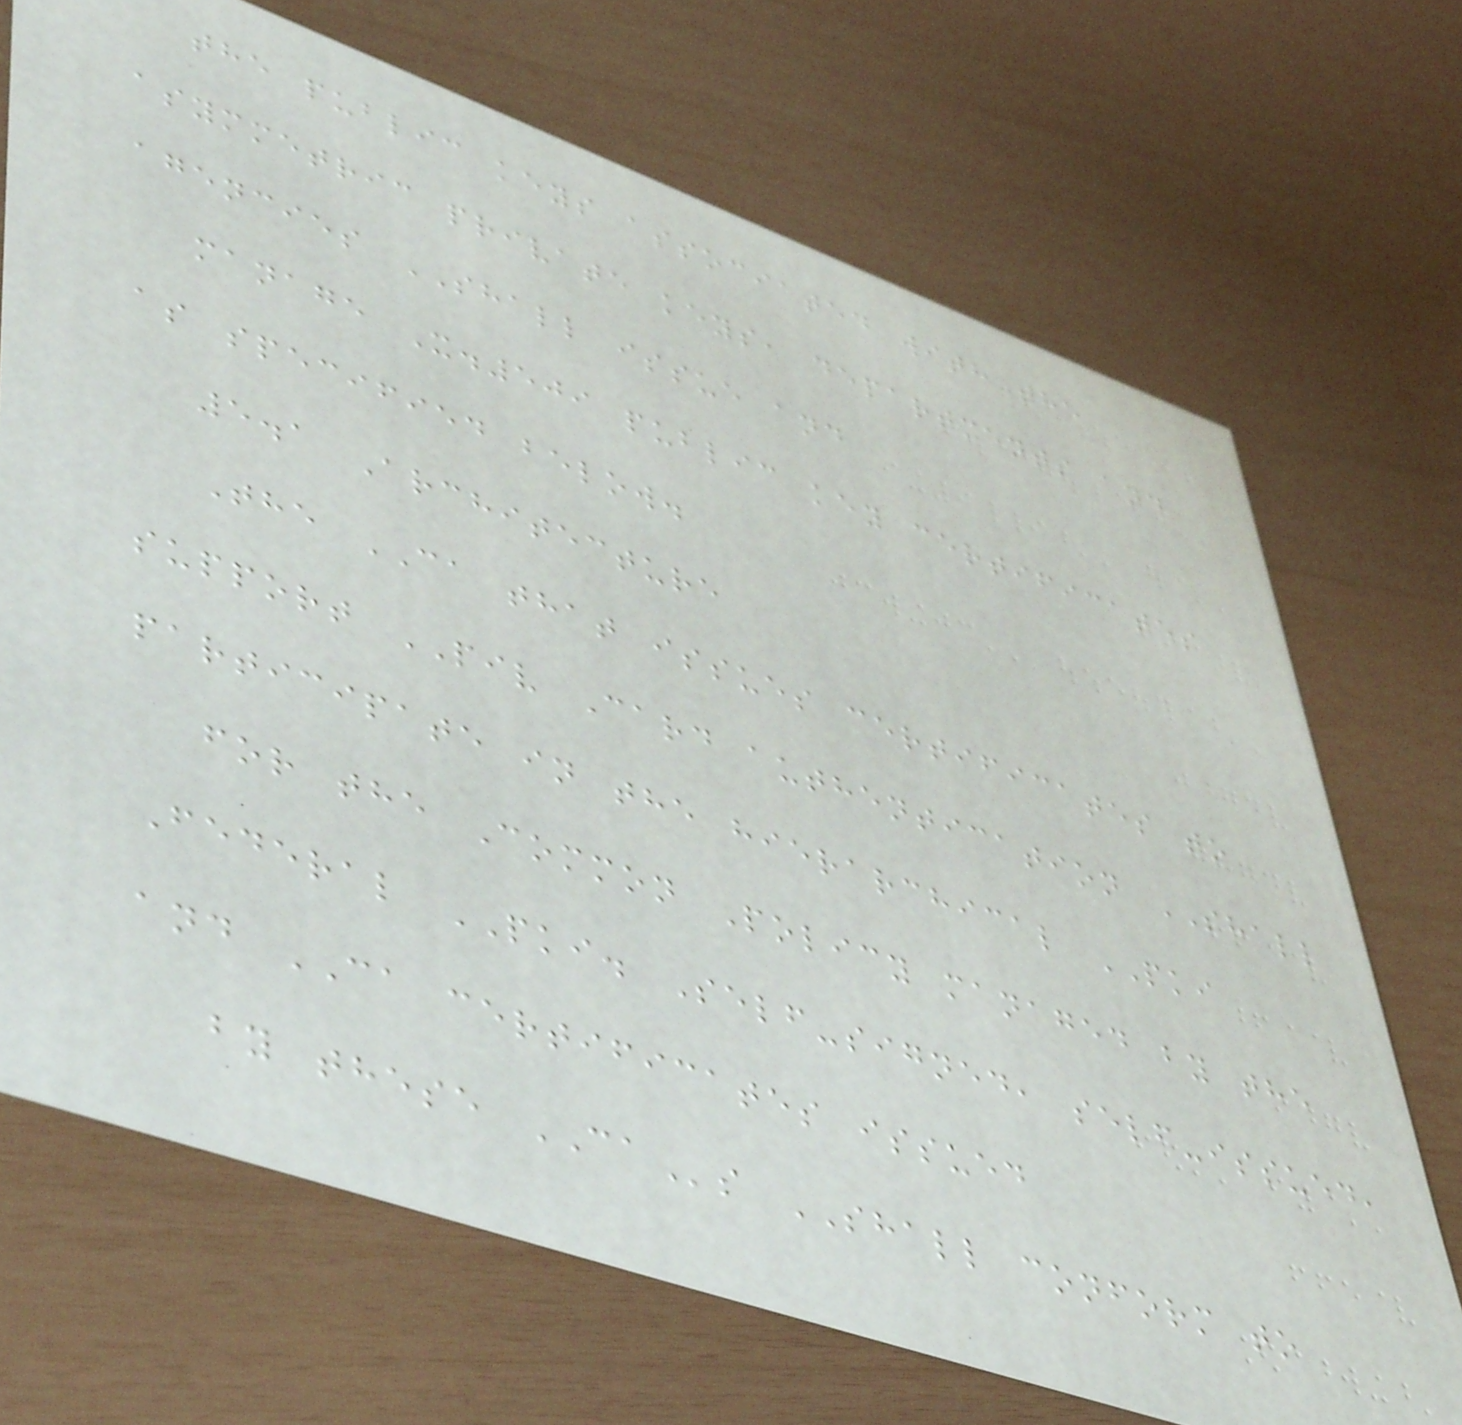the public keys associated with the
asymmetric private keys, departments and
agencies SHALL issue and
manage X.509 public key certificates
as specified below.
5.1 Architecture
The CA that issues certificates to
support PIV Card authentication SHALL
participate in the hierarchical PKI
for the Common Policy managed by the
Federal PKI. Self-signed, self-issued,
and CA certificates issued
by these CAs SHALL conform to
